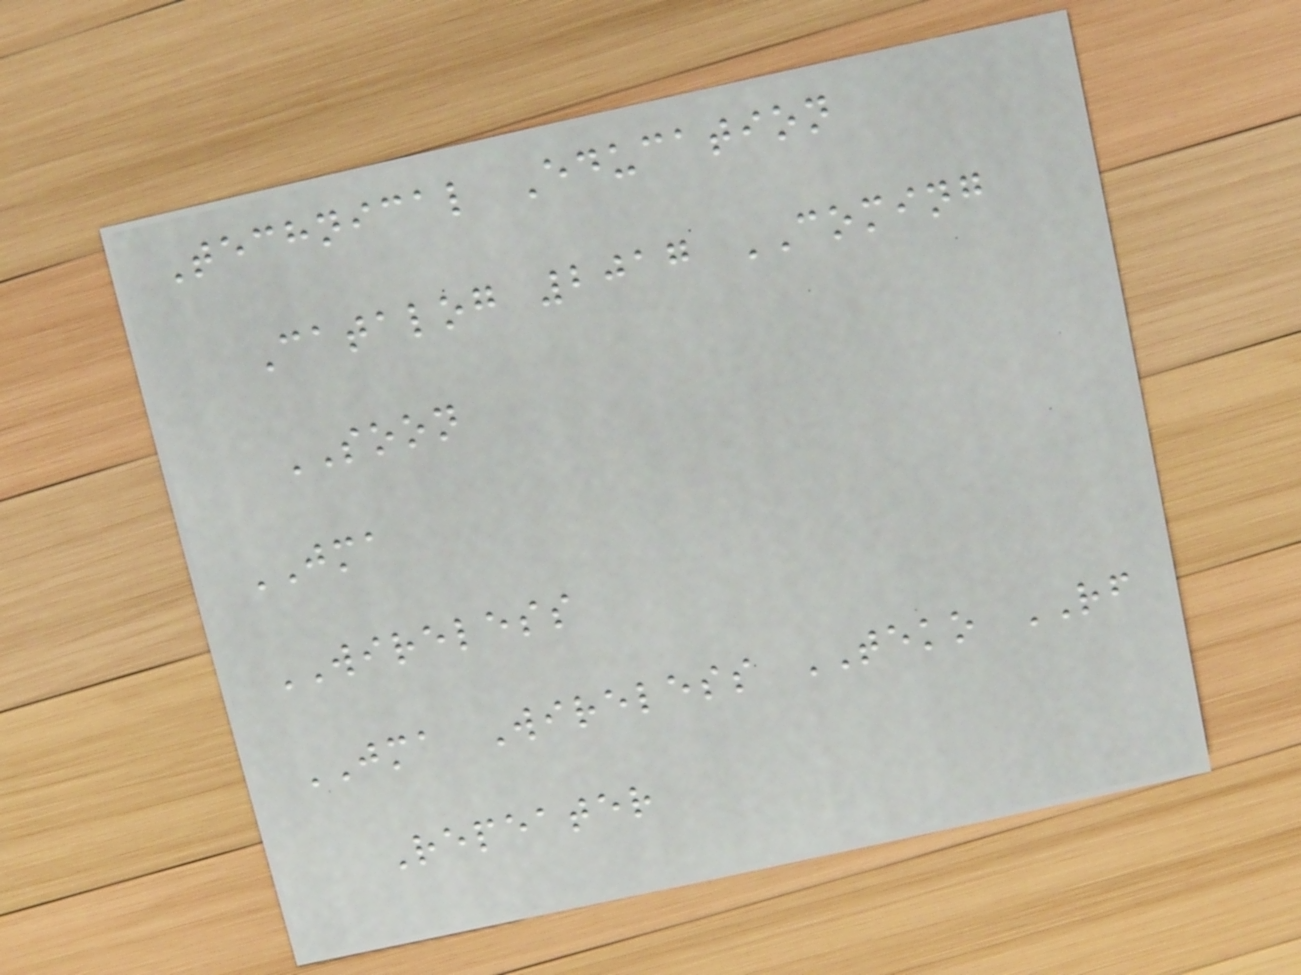Technical Education
Catalog 2017 COMING
SOON
JMA
WIRELESS
JMA Wireless TEKO RF
Repeater
